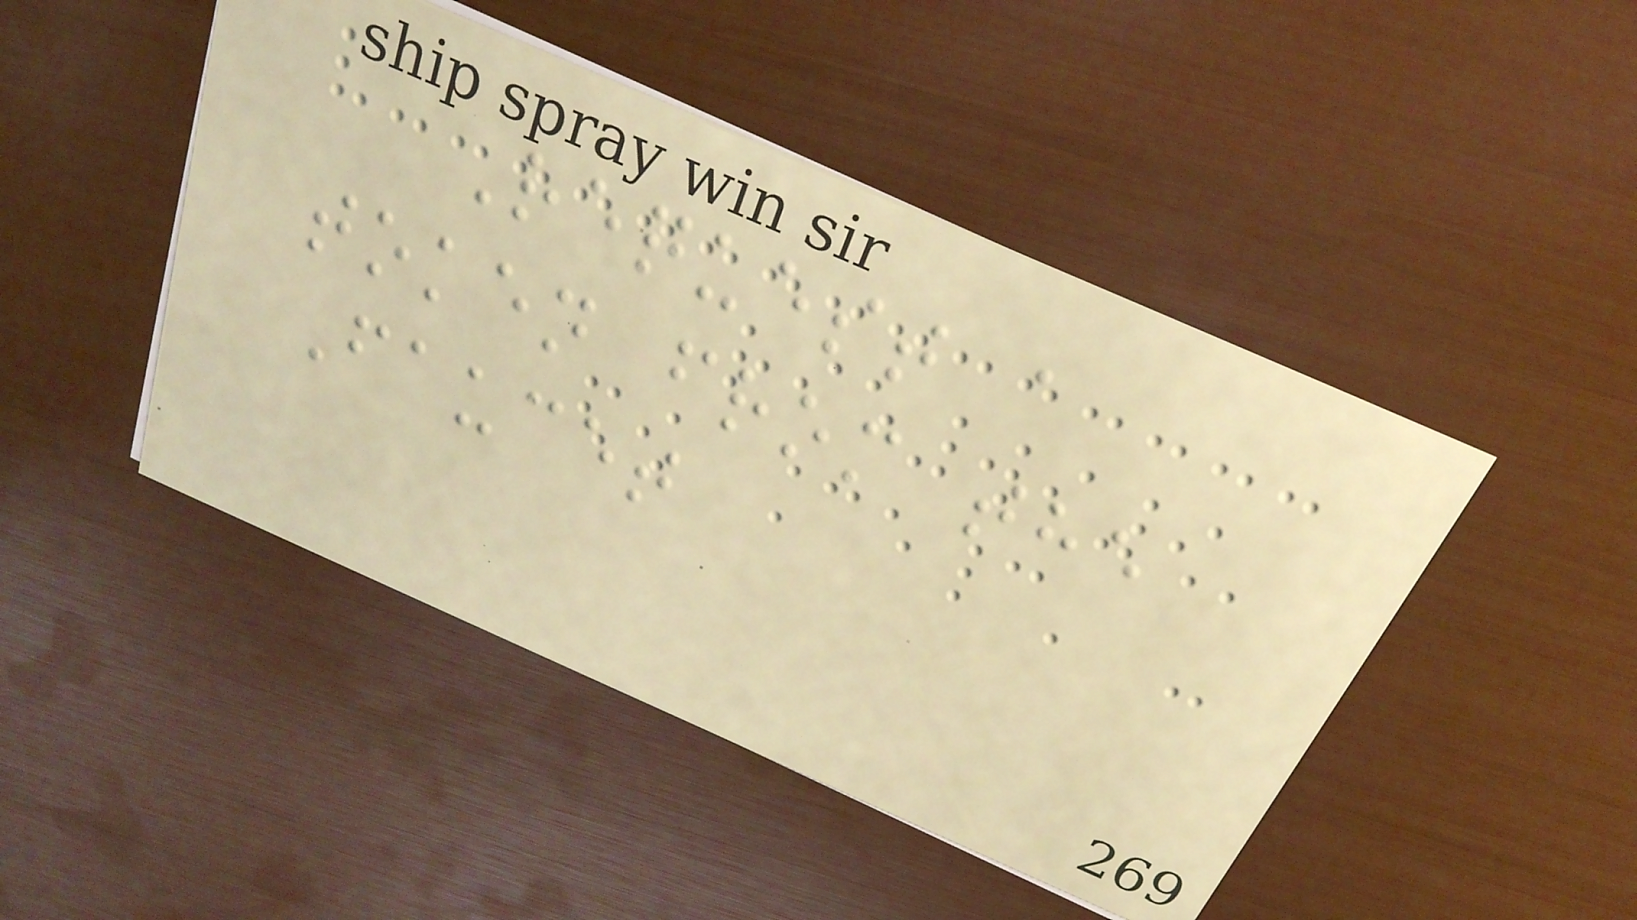Request a
token from the
Faucet
